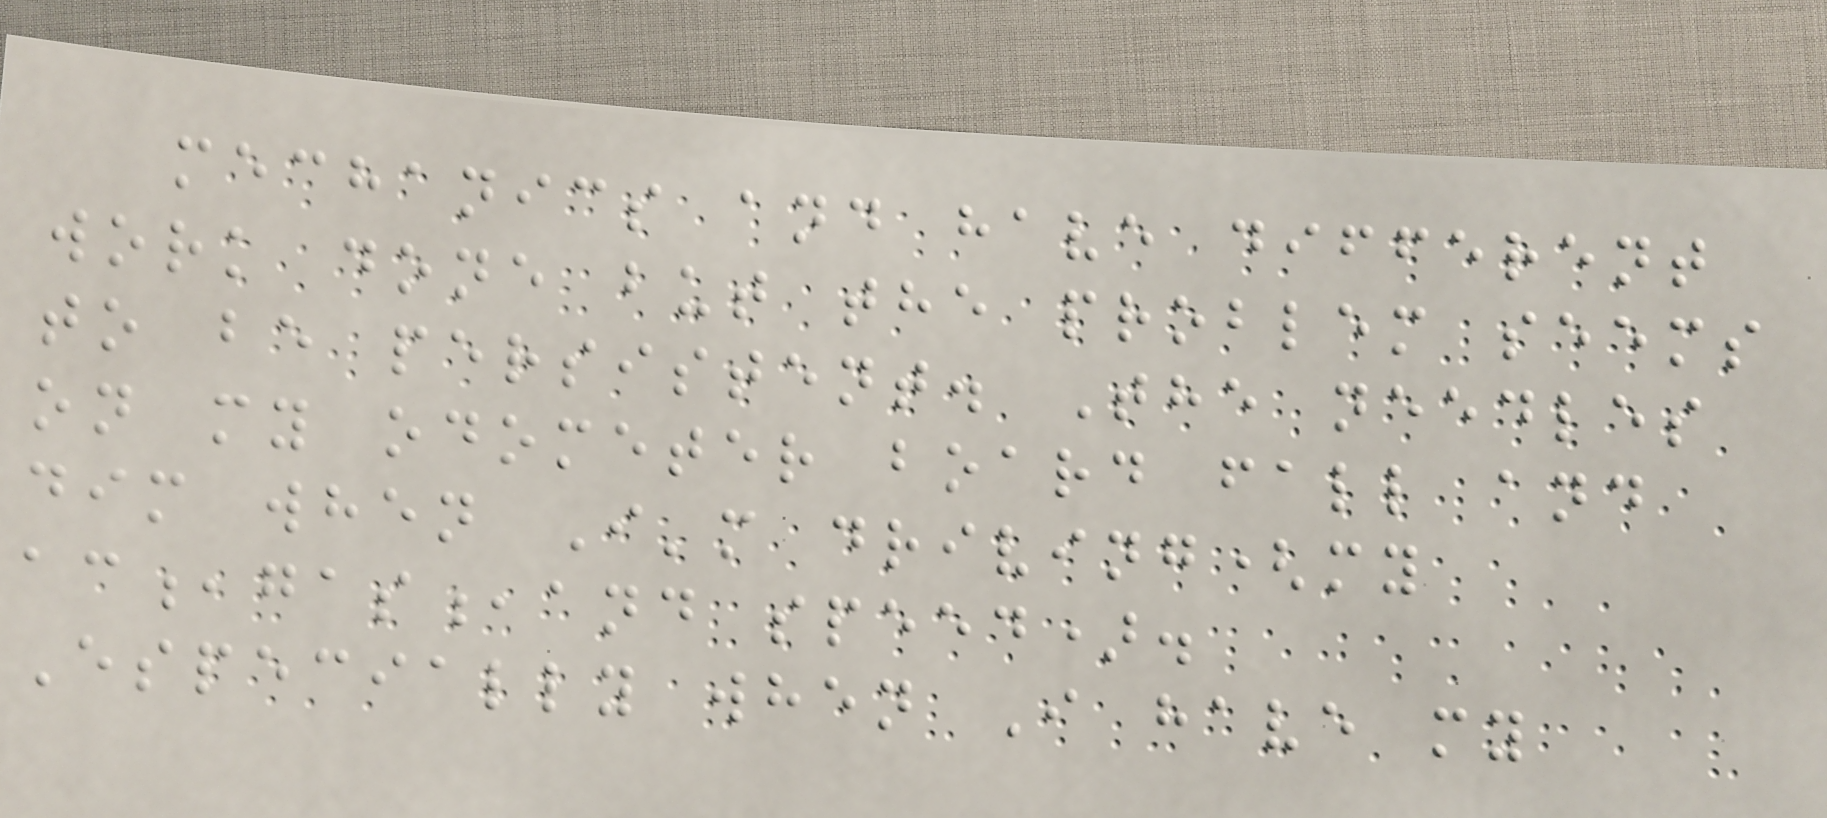mechanics and have different
work done but the problem seems
to be persistent. The needles
on my odometer board fall and
dim when I'm driving(my
ac,gas,and speed).
Especially when I have my
